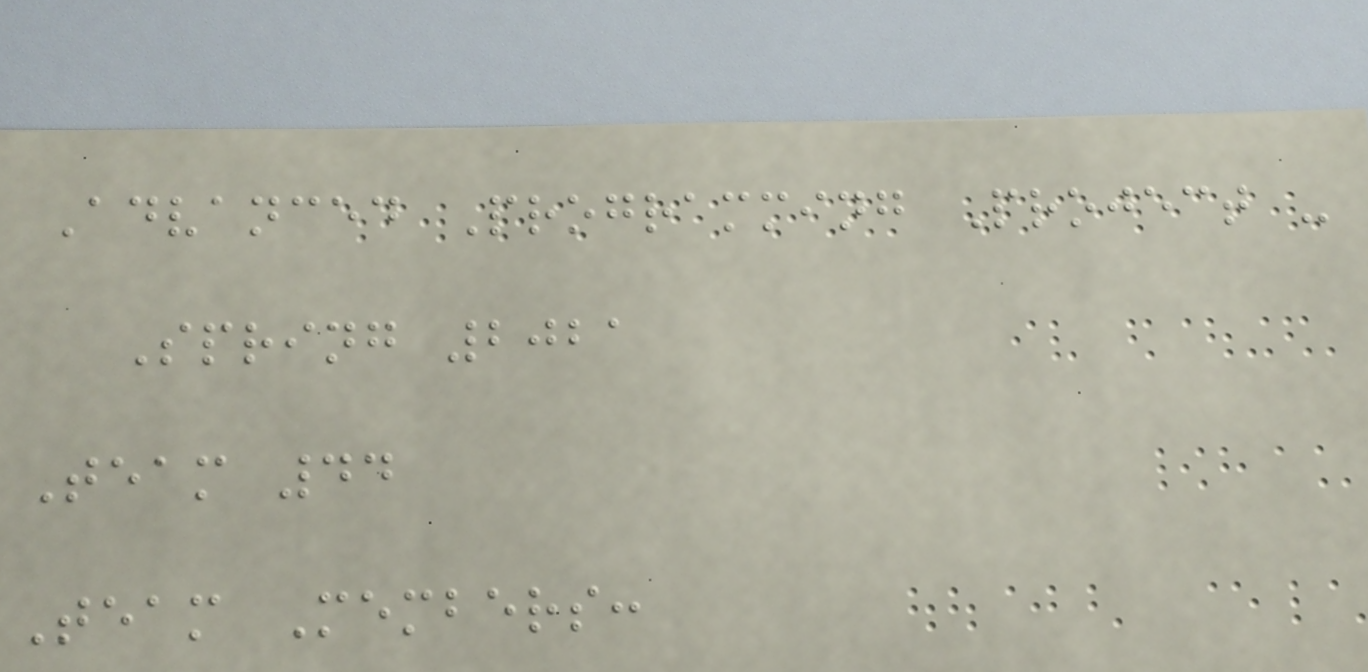Advanced Programming Project -
Spring 2021
Team 44
Team Members:
